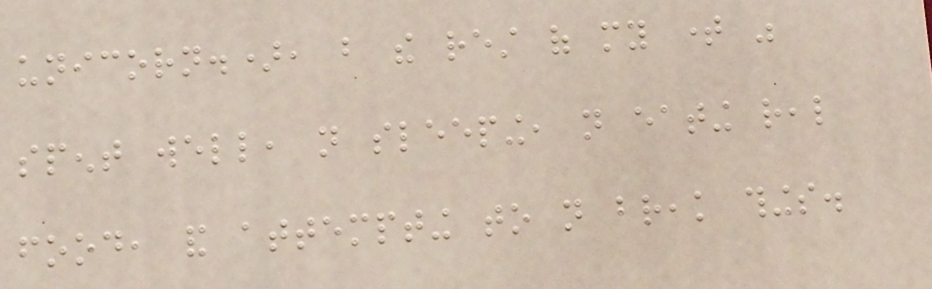unicorn.), but the rest of my time was
spent well, not sleeping, not eating real
food, and attempting to not break things.
